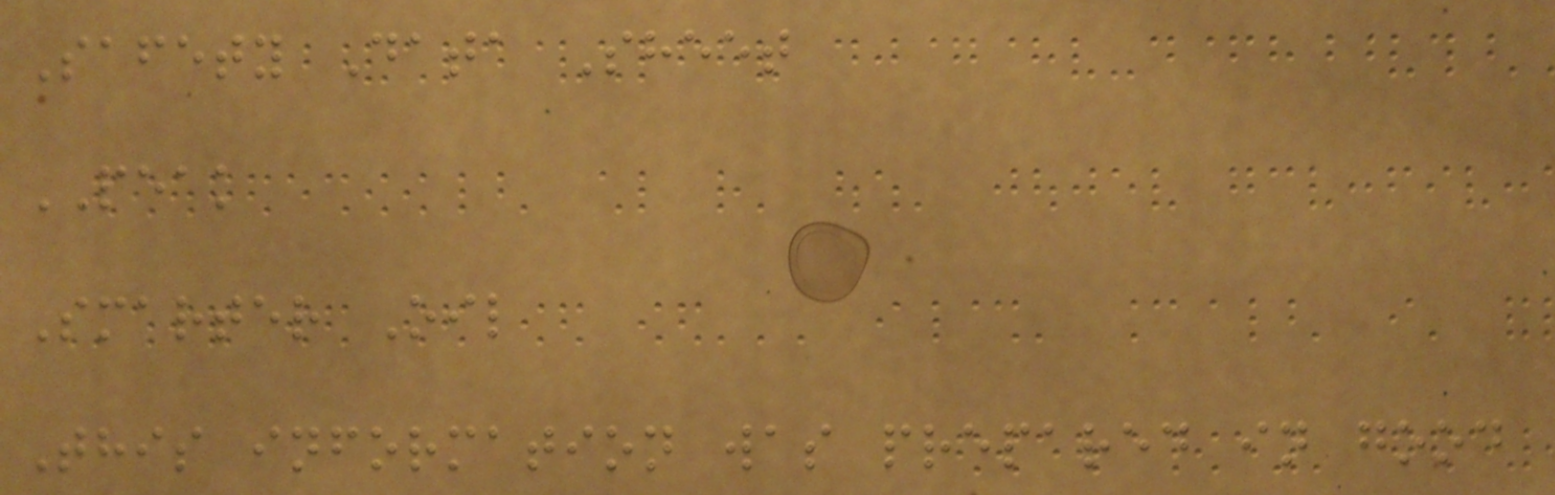Safety Data Sheet
PEAK
Smarter Oil
This information was prepared in good
